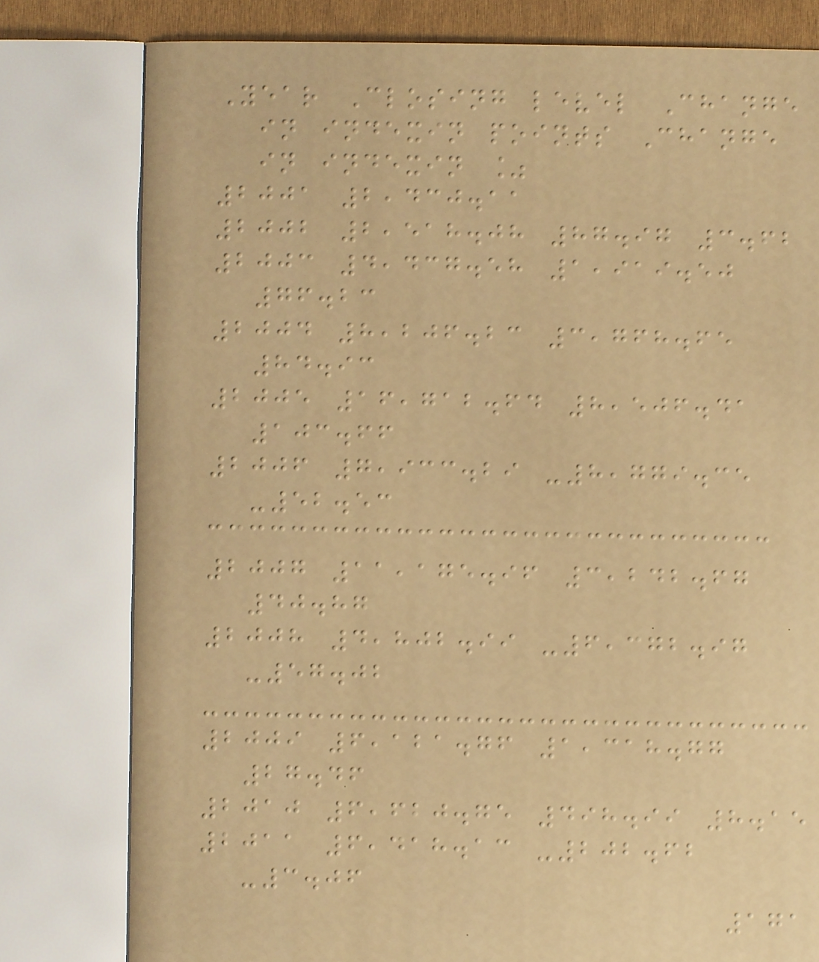Year Closing level Change
in indexin points Change
in indexin %
2001 2,430.11
2002 2,518.08 87.97 3.62
2003 4,437.58 1,919.50
76.23
2004 8,206.23 3,768.65
84.93
2005 16,712.64 8,506.41
103.66
2006 7,933.29 -8,779.35
-52.53
2007 11,175.96 3,242.67
40.87
2008 4,802.99 -6,372.97
-57.02
2009 6,121.76 1,318.77
27.46
2010 6,620.75 498.99 8.15
2011 6,418.13 -202.62
-3.06
171
